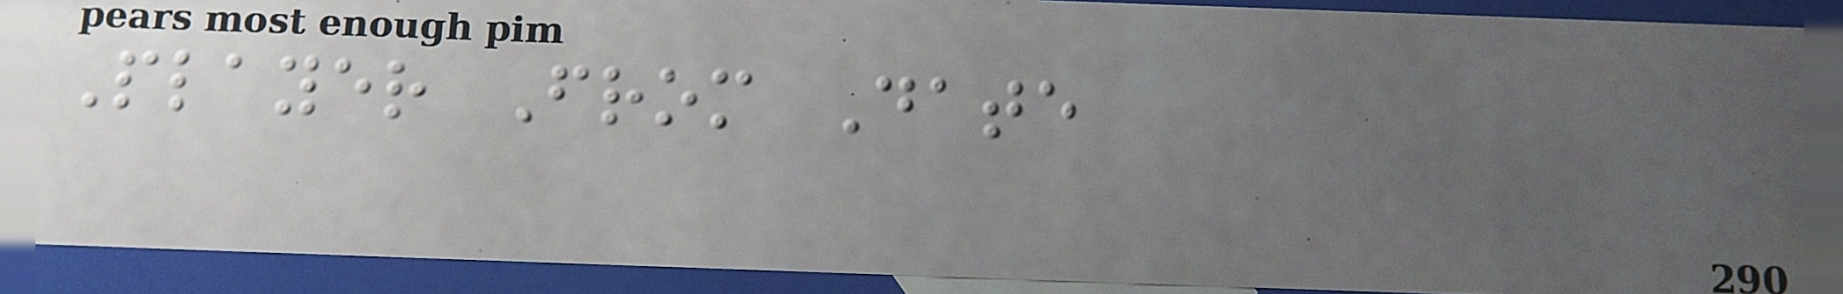Player From Date
